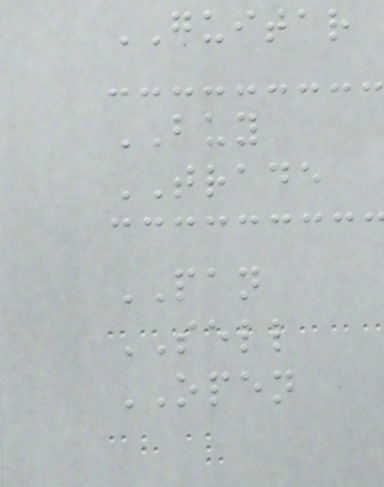GUITAR
BUY
TRADE
PAN
SELL
OPEN
